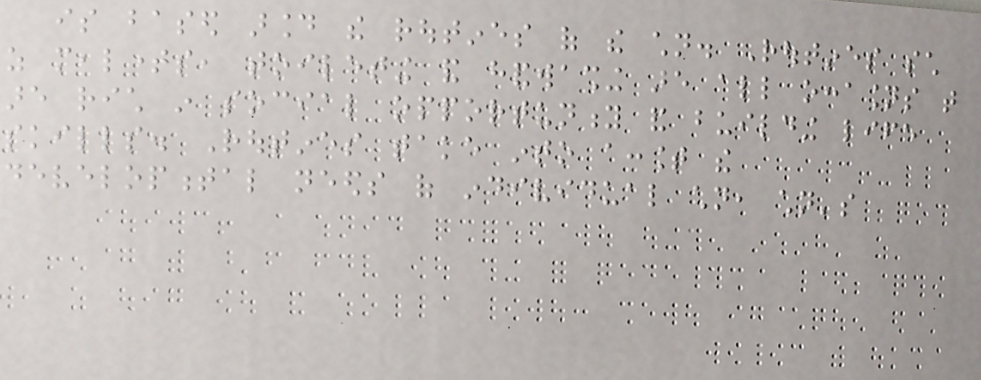is based around the routines of the children. Routines such
as mealtimes, toileting and handwashing are all occasions that
are rich in social opportunity and building life
skills. Routines take into account the
developmental needs of individual children, children's
